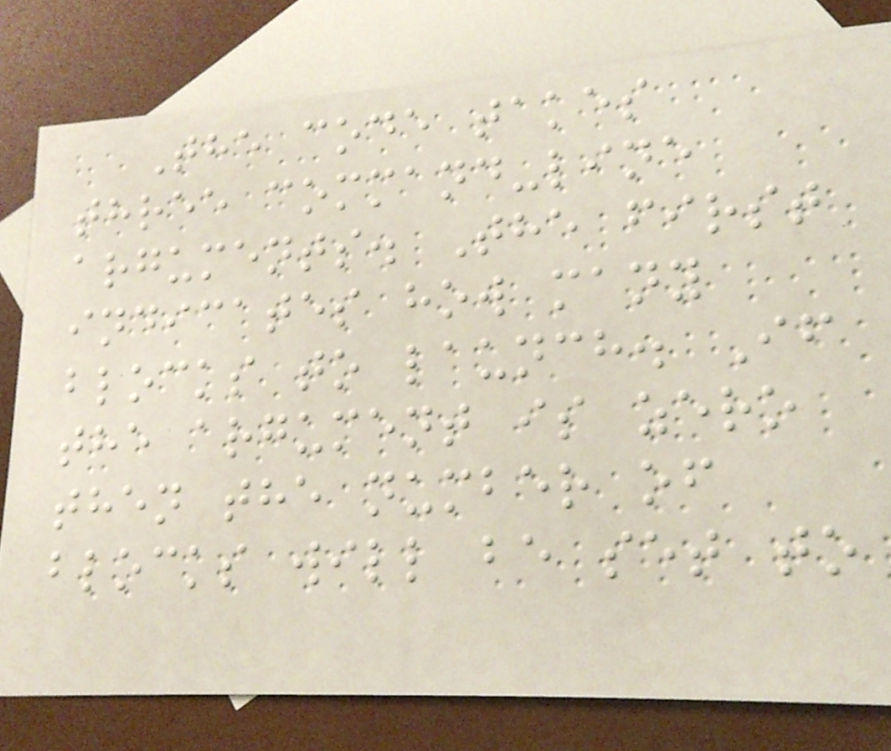The code takes
three command-line
arguments. The first
indicates how many
blocks to launch. If
the argument is zero
then the number of
blocks will be set to
